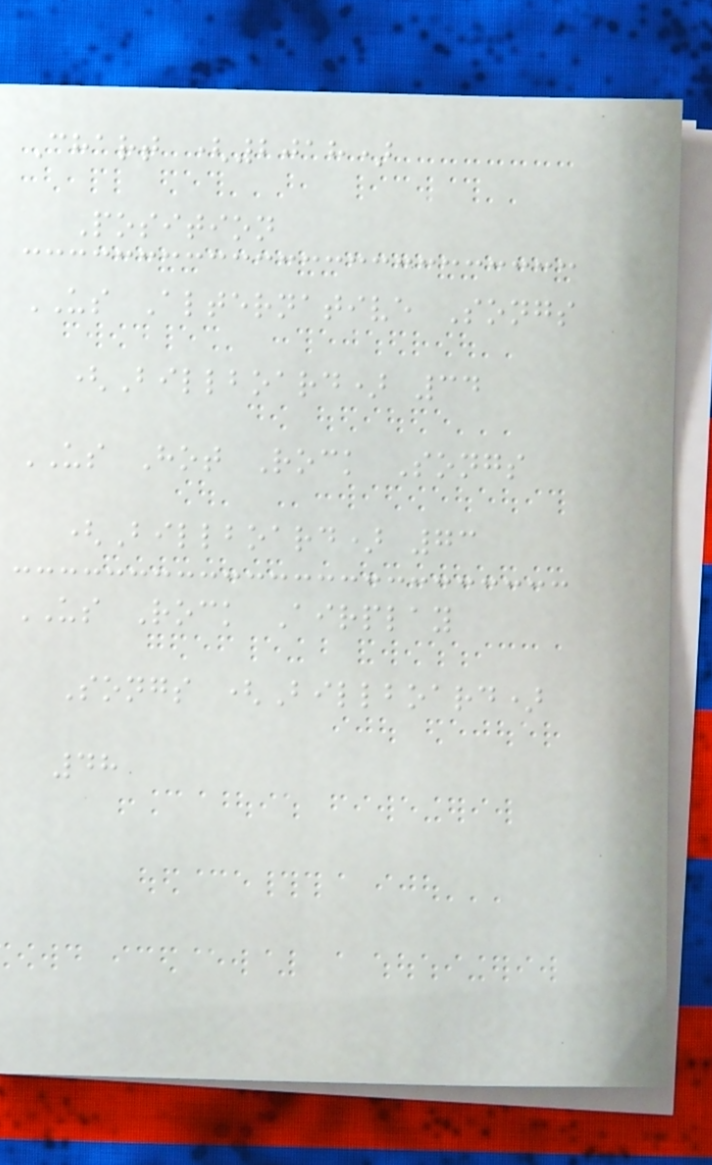Chart (2018)
Position
US Alternative Songs
(Billboard) 34
US Hot Rock Songs
(Billboard) 73
US Rock Airplay
Songs (Billboard)
48
